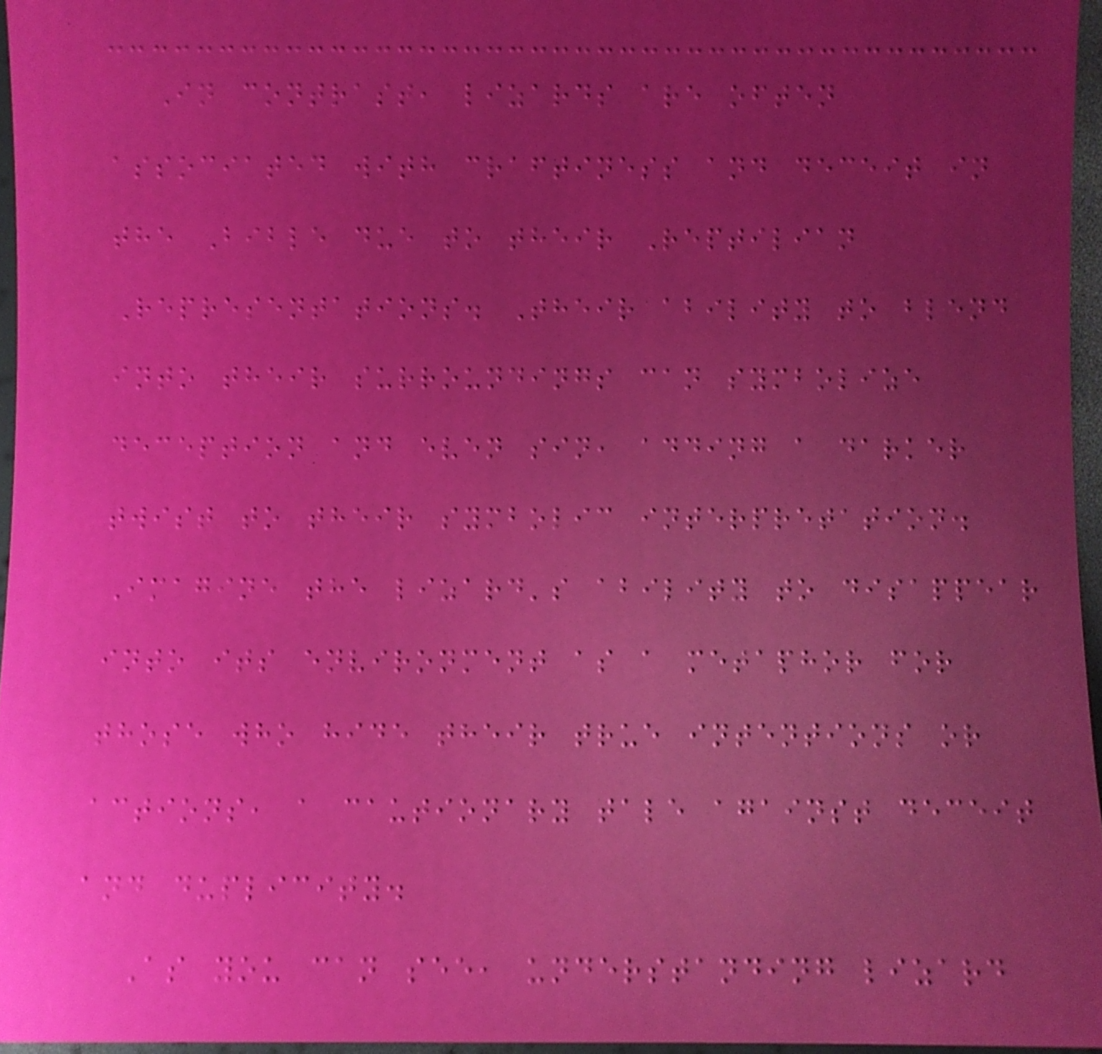In contrast, lizards are often
associated with craftiness and deceit in
the Bible due to their Reptilian
Representations. Their ability to blend
into their surroundings can symbolize
deception and even sin, adding a darker
twist to their symbolic interpretation.
Imagine the lizard's ability to disappear
into its environment as a metaphor for
those who hide their true intentions or
actions, a cautionary tale against deceit
and duplicity.
As you can see, understanding lizard
